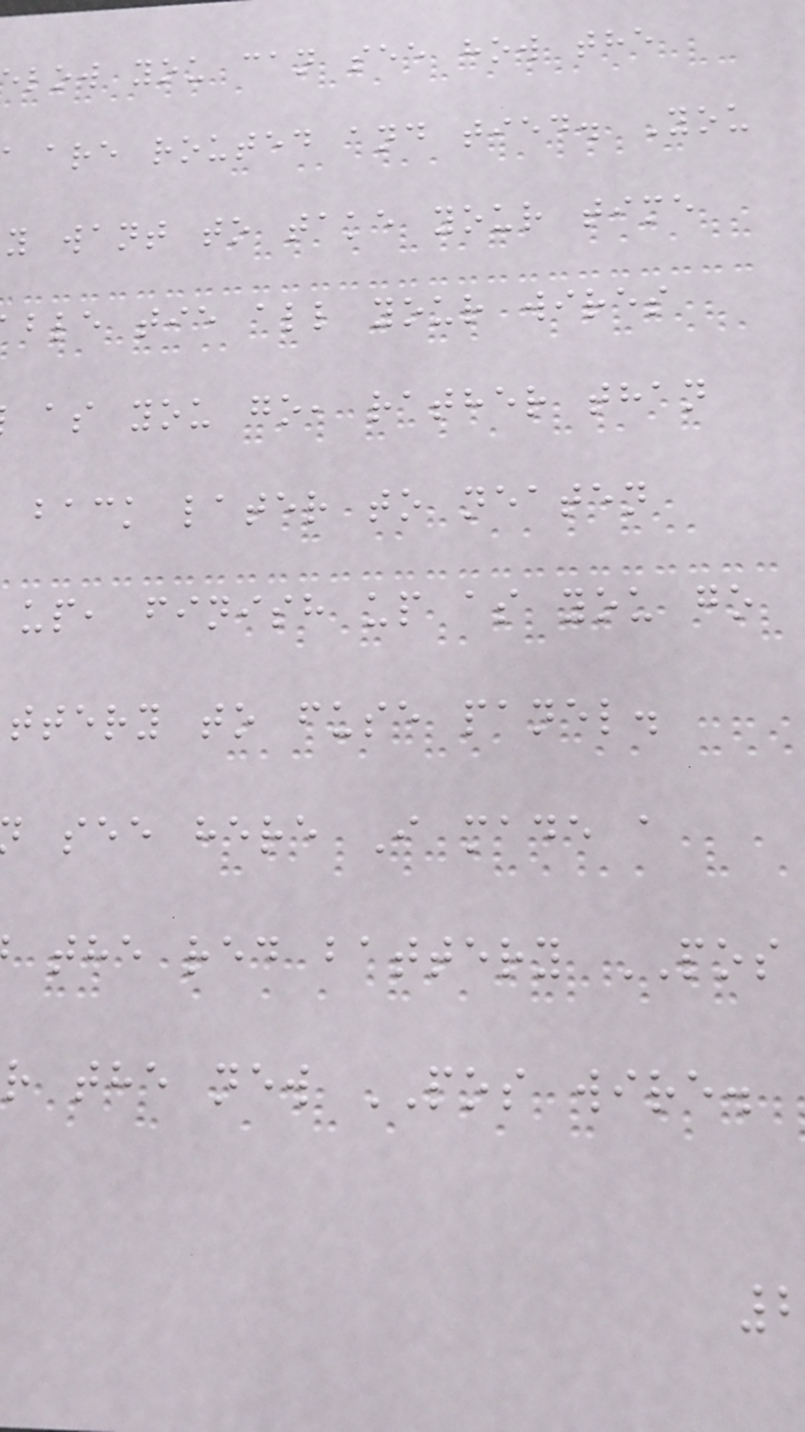low you can see how the
are routed and tied. You
y want to take your time
ble tie all your wires
as you go, rather than
back later to neaten
up, finish up as you go
ttery to fuse panel.
see here I made a
the red battery POS
r the new POS wire.
